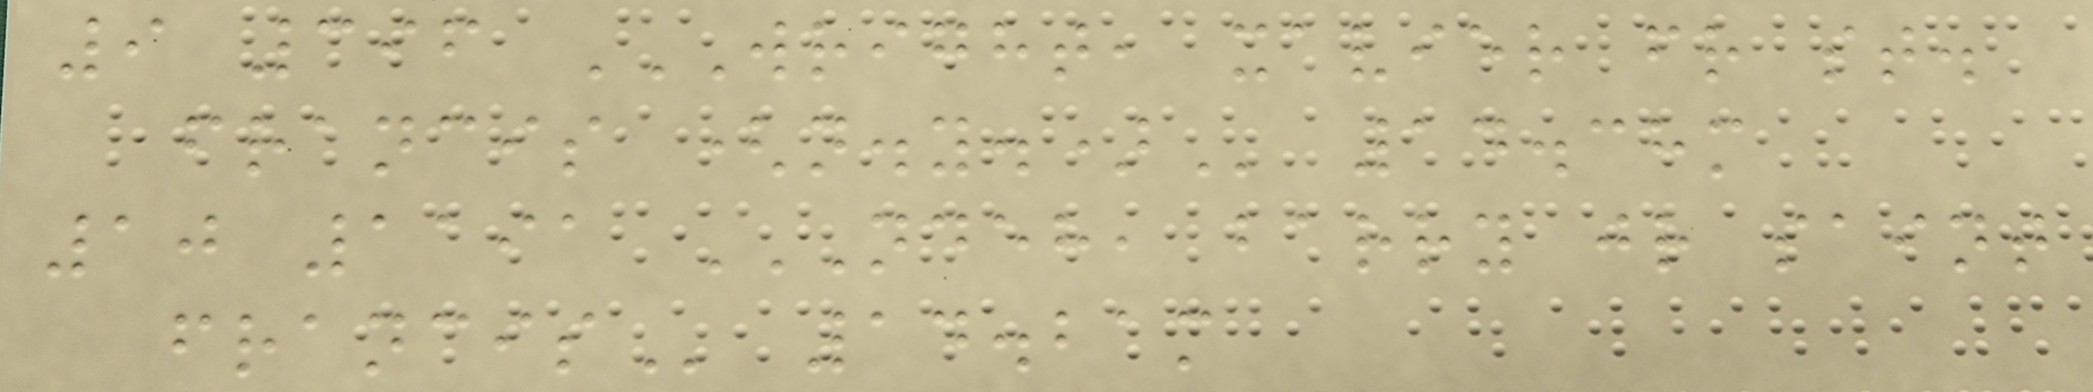9 396 WRIGHT, XAVIER FR ST.
FRANCIS (N.Y.) 14.38m
10 1191 NDEH, BARRY JR SAINT
FRANCIS 14.21m
